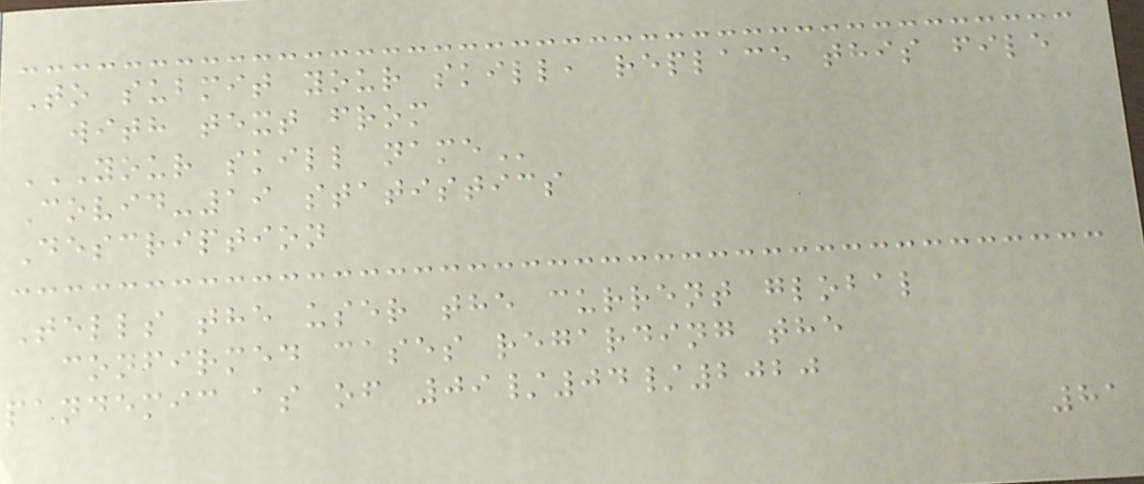To submit your skill, replace this file
with text from
YOUR SKILL NAME
Covid-19 statistics
Description
Tells the user the current global
confirmed cases regarding the
pandemic as of 09/04/2020
81
